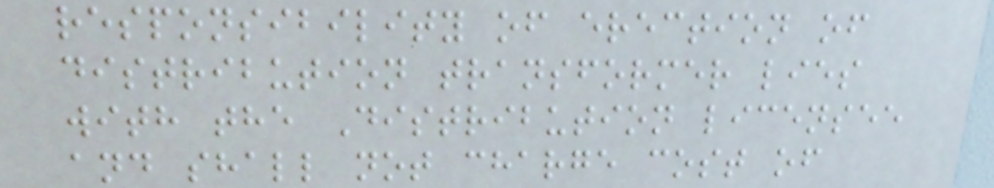responsibility of erection of
distribution transformer lies
with the Distribution licensee
and shall not charge cost of
